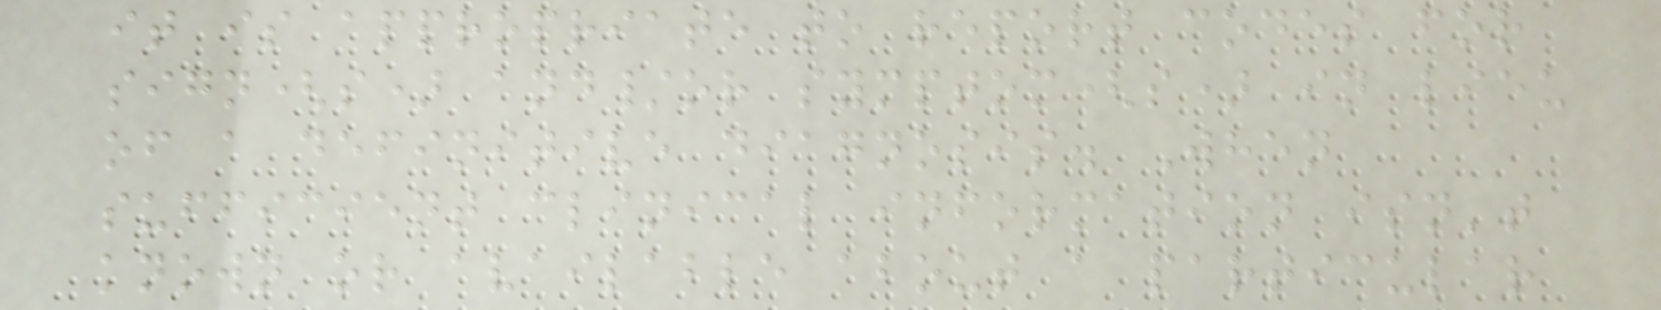it is appropriate to report codes for
sign(s) and/or symptom(s) in lieu
of a definitive diagnosis. When
sufficient clinical information isn't
known or available about a particular
